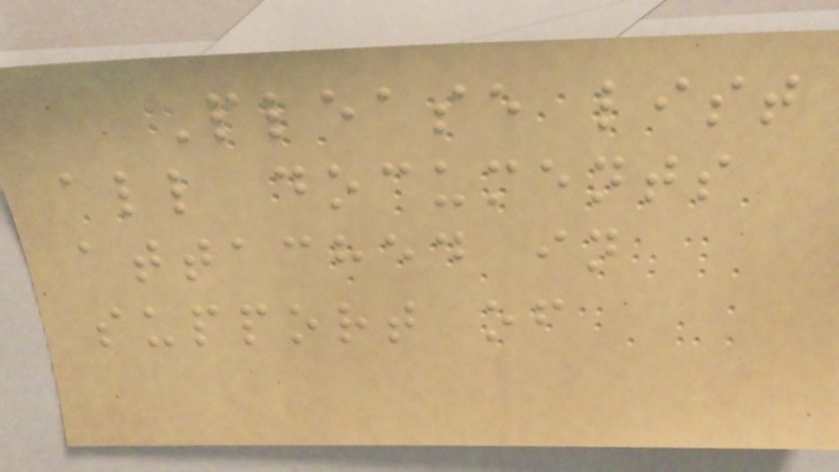Please list
all documents
attached in
support of
